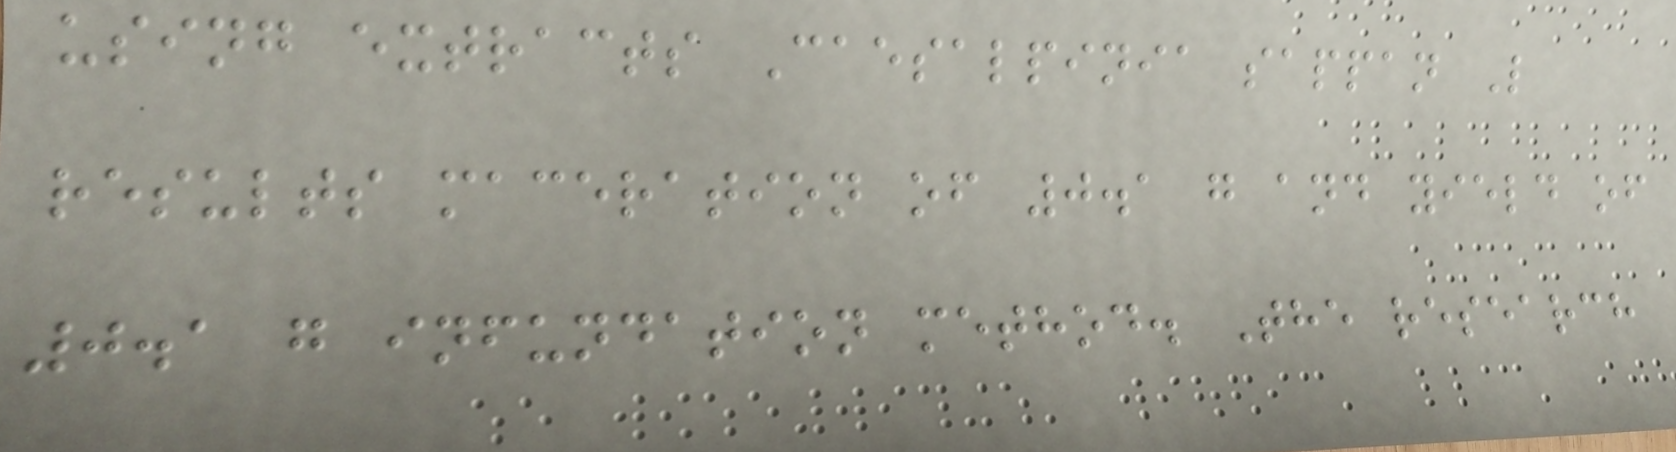using extracts Caesalpinia sappan L
results maceration of 0.1 g and yield of
0.1 g infundation method. The research
